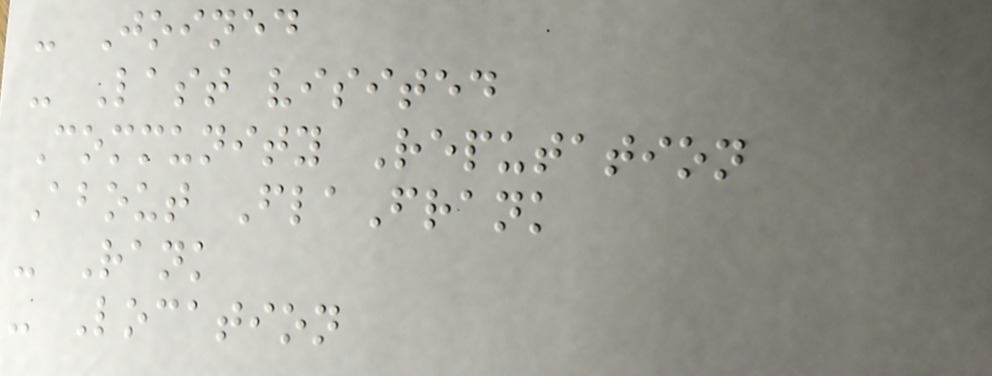- Joined
- Last visited
Community Reputation
About FlaFrank
- Rank
- Location
